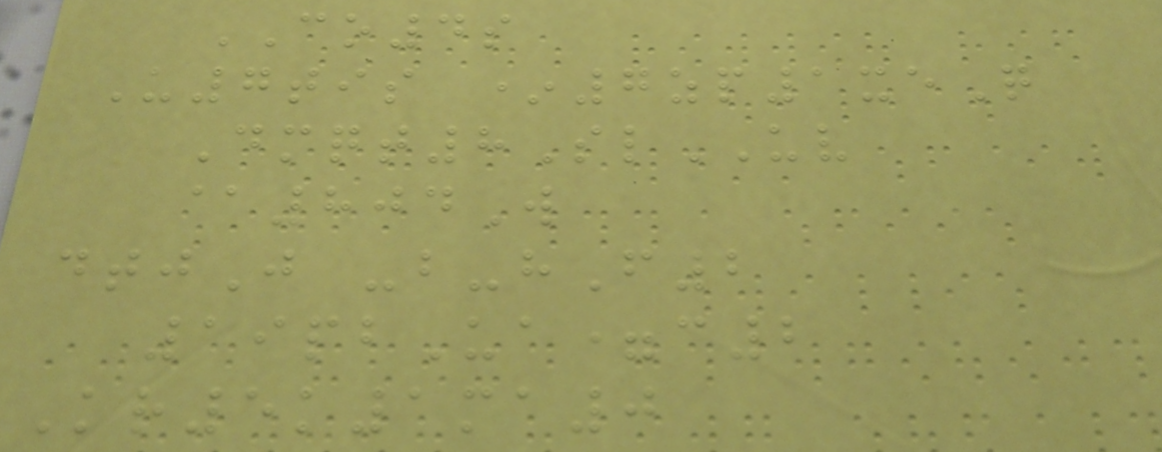CO4s
U7tis *7zp1xeQ
Dmqt8SlUV
@804W
dtjJ -b-hF2
19pbUa=c2
Kr5k1ma0
